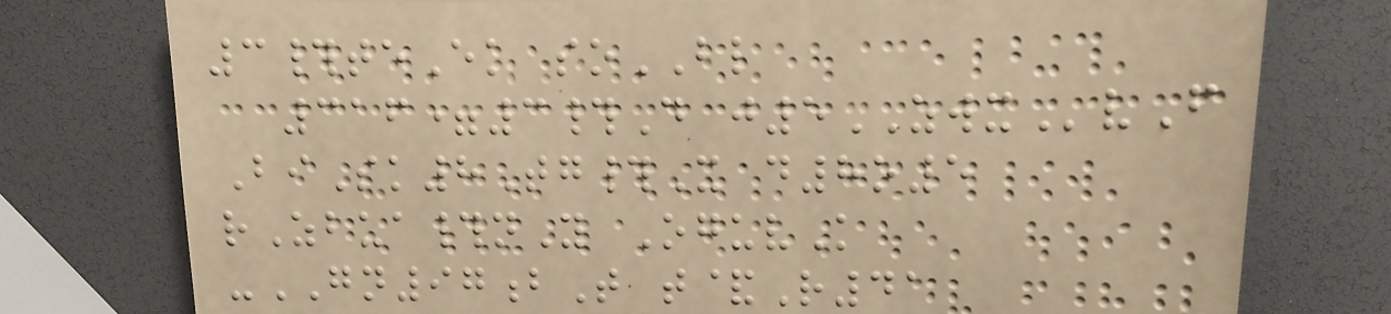3#teEk soBL
316=3#D j5ZWXvF
BiSk8Tg#X d8o5
rZbua#nY OguvK
-GN97bT t&R41
